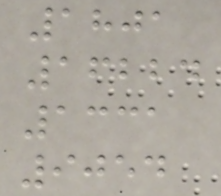1801
16224
1331
9054
